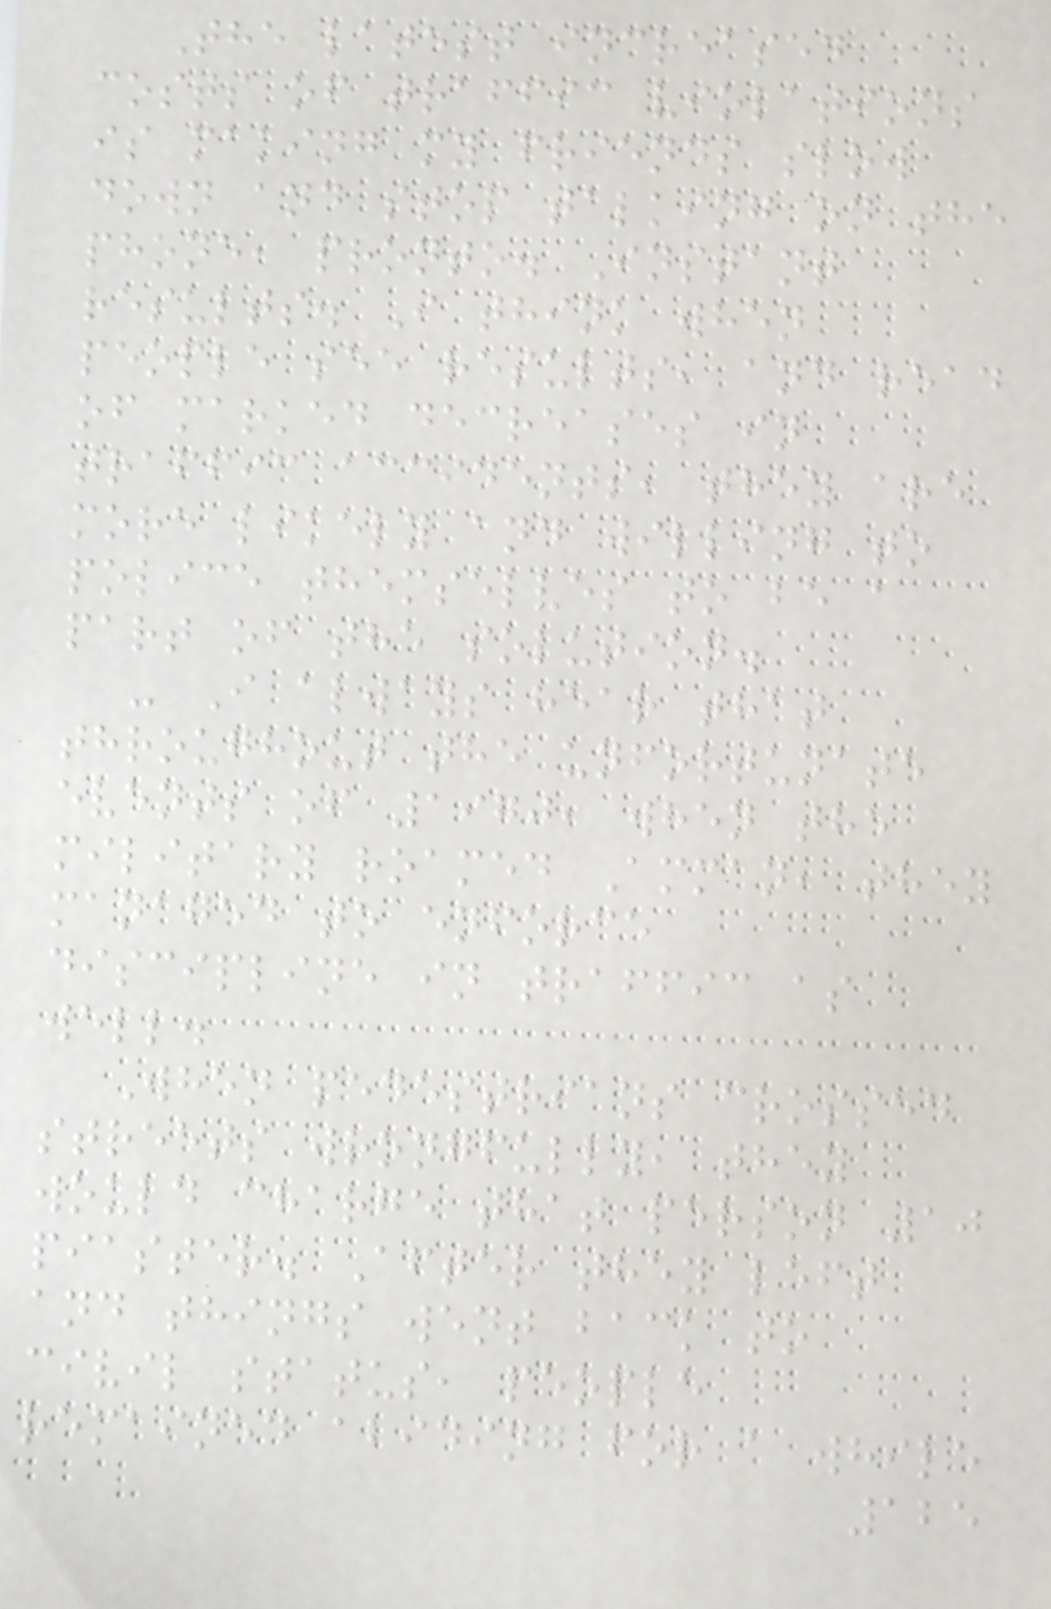The latest increased
costs of traffic violations
is making my friends slow
down and stop talking on the
phone, pronto. Instant
results. I think when
people see results, and read
of marked decreases in
traffic accidents, they are
more likely and willing to
police themselves to be a
part of the solution.
- I always hear that
throughout the unfortunate
events of 1970, when the
military roamed Amman, they
managed to enforce
discipline in traffic as
well.
When pedestrians crossed
streets wrongfully, they
would charge that person 10
piaster. After they left
and things went back to
civil status, people
remained abiding for a while
125
